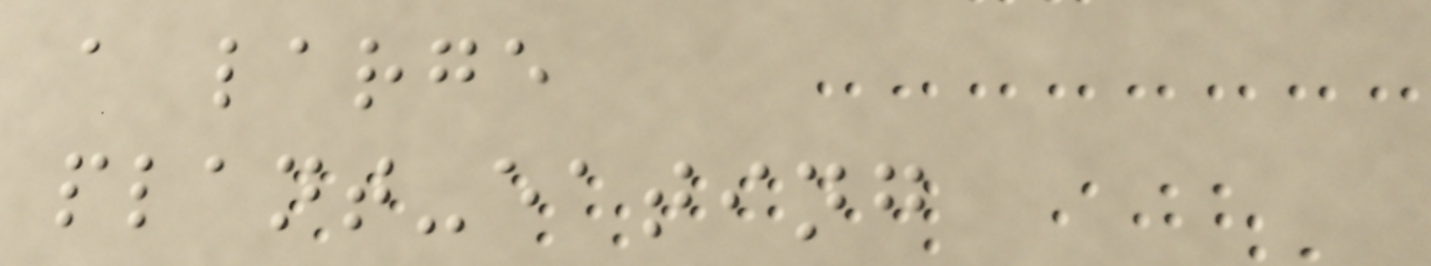a large
plant-eating
